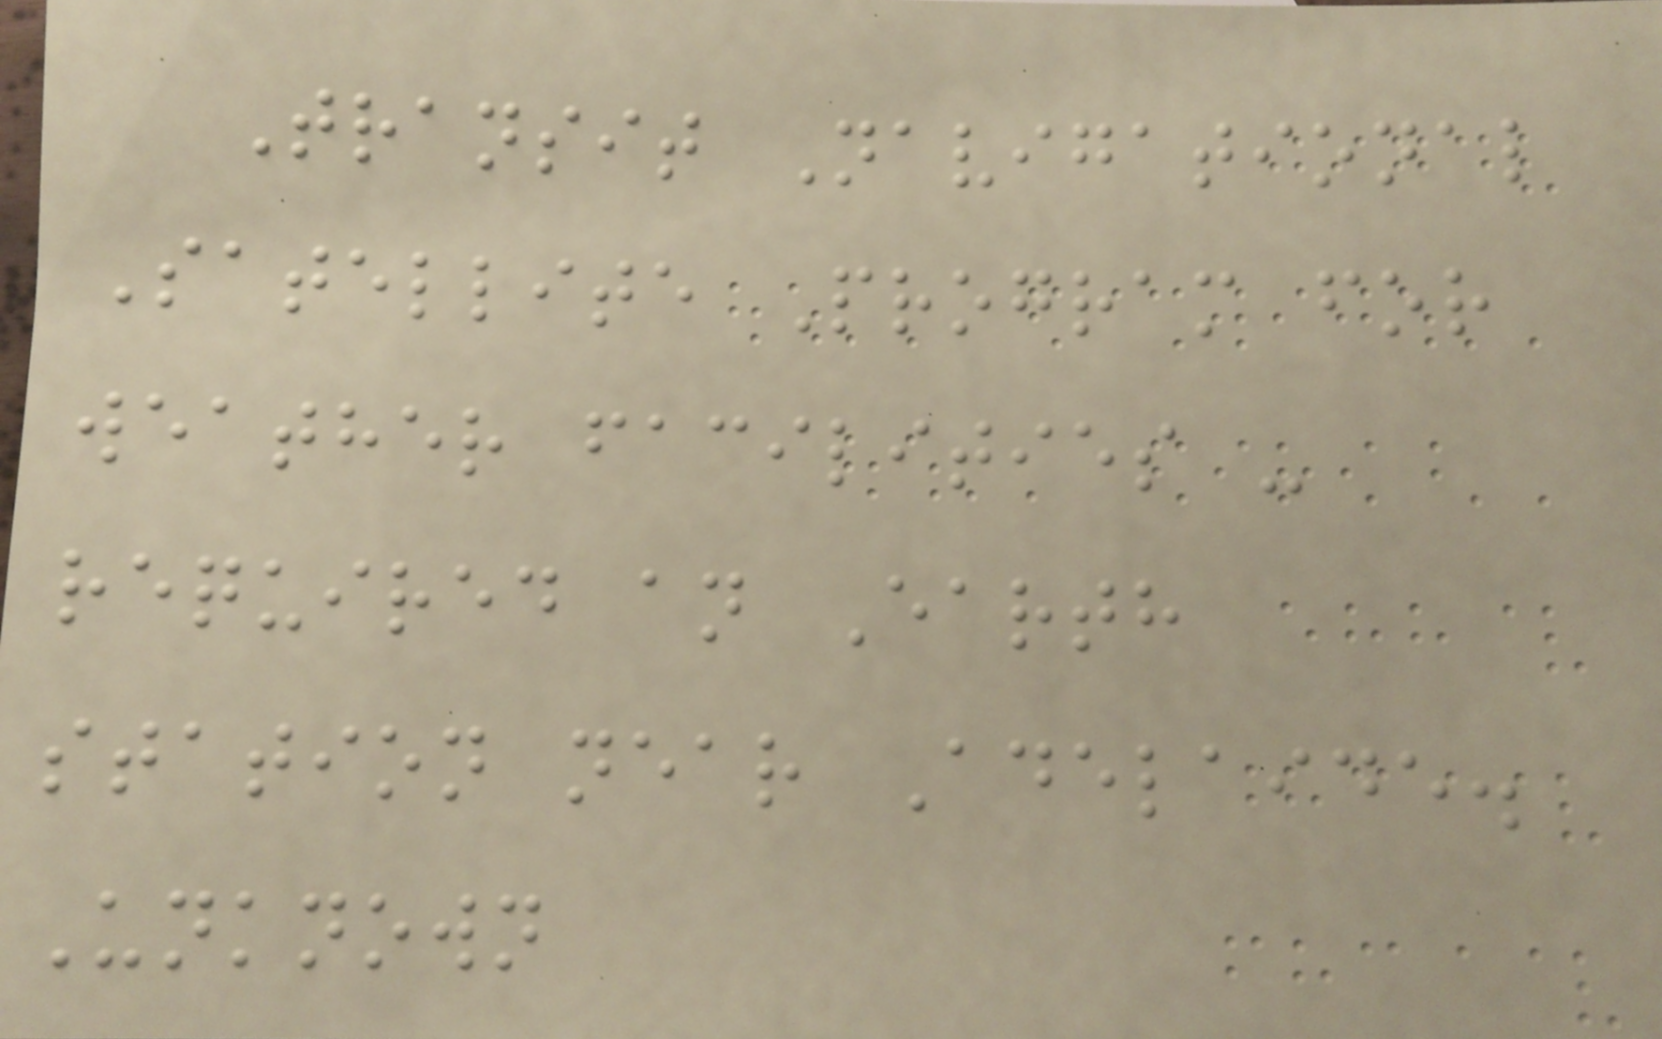Transit Navigational
Satellite Program for
weather facilities -
required an Earth
station near Adelaide.
Unknown
